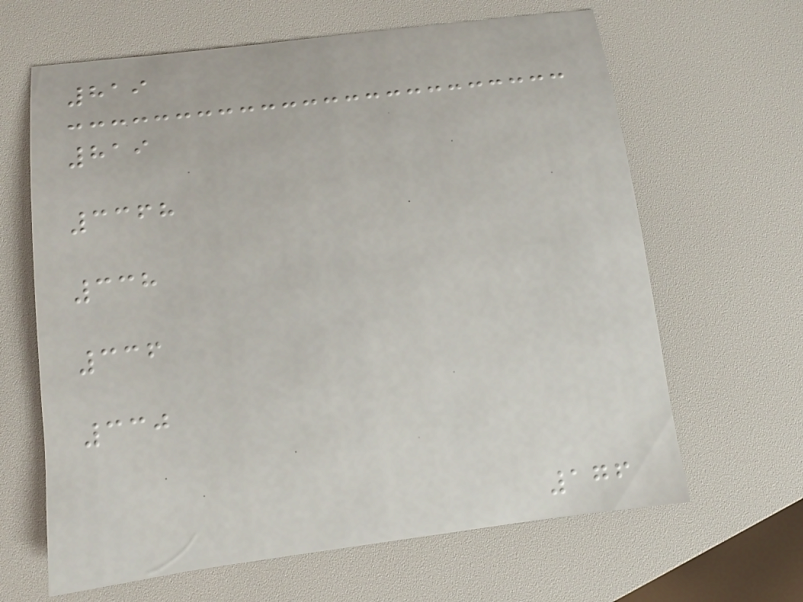819
819
3368
338
336
330
176
